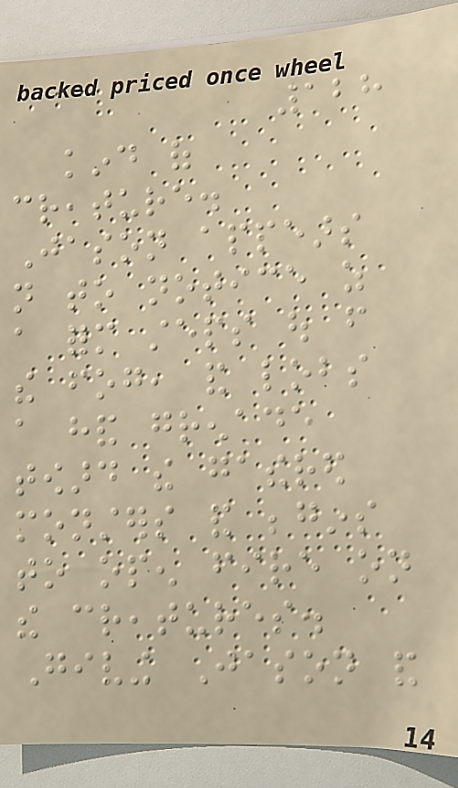128
kind of
creature.
Jason appears
not to notice as
a form steps out from
the fog, and lobs
a hand grenade
toward the gathered
monsters and begins
to open fire on
the creatures.
Giving Jason and
